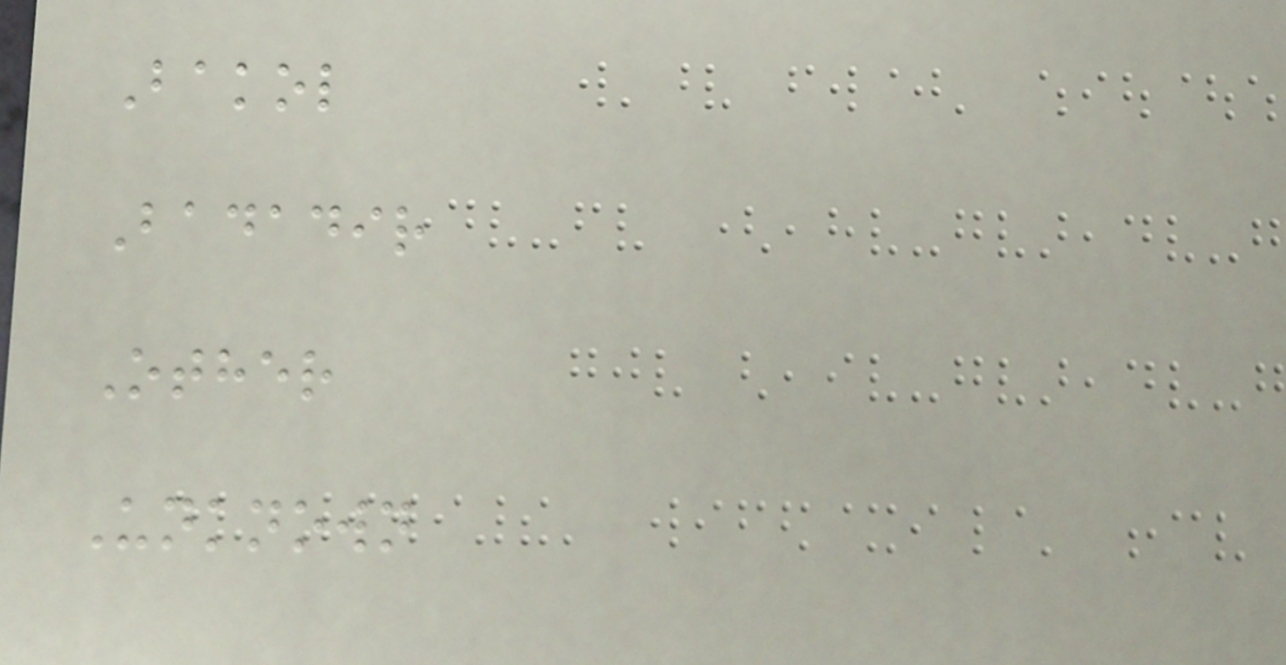Bakol
Badadir
Other
Unknown
